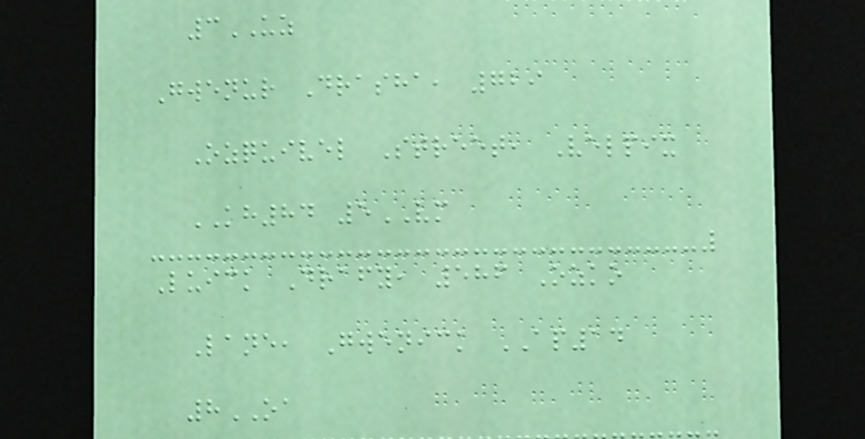3UZ
Gwenur Drasha, 729
Ozquivel Street, Velpix
KH84 5VM
Luick Drafy, 586 Ozko
Lane, Gwenick AP14
8OA
